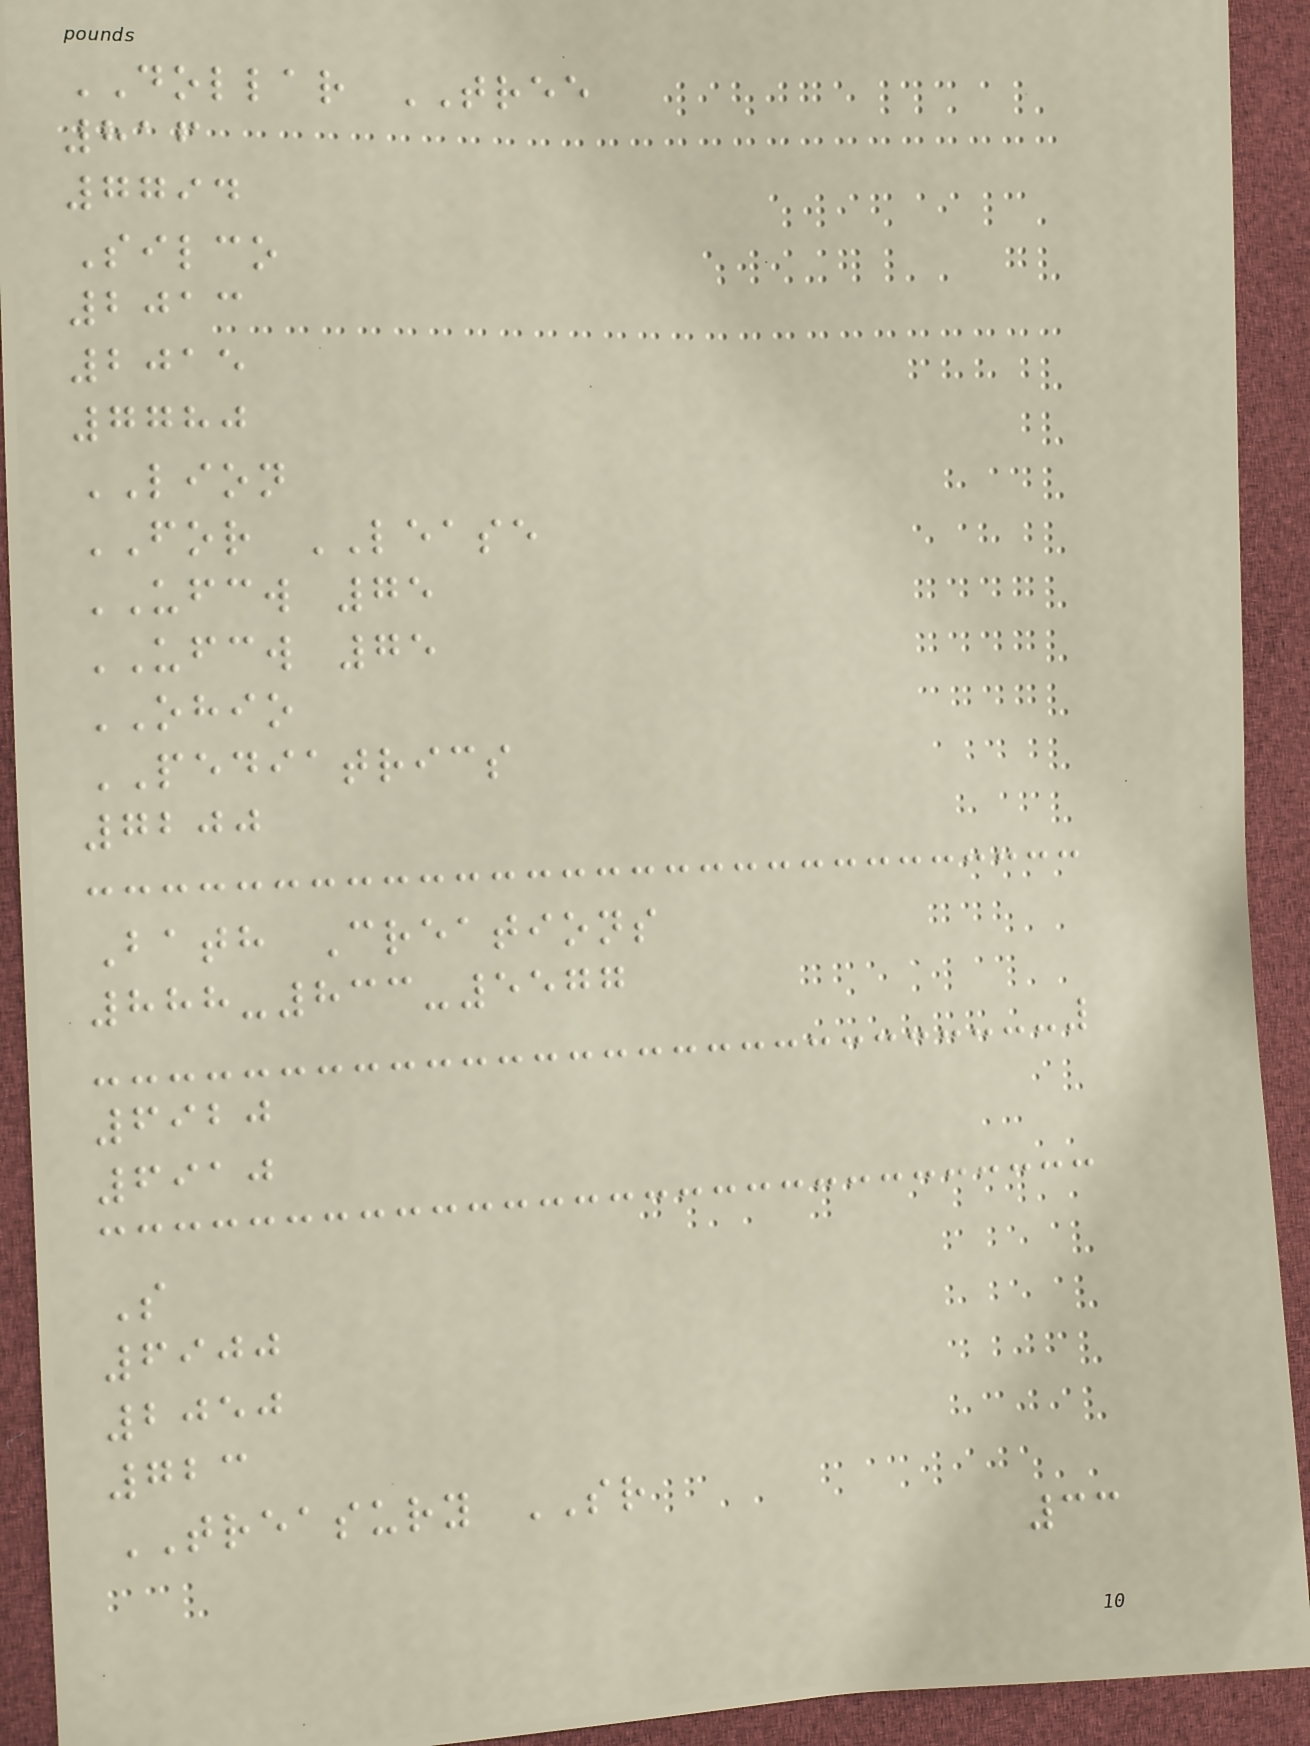DOLLAR TREE
816
7794
Silco
2013
2015
7780
LION
FOR LEASE
UFCW 75
UFCW 75
OHIO
PEDIATRICS
7200
Bath Creations
888-833-5577
6920
6910
S
6900
2050
723
TREASURY SR
33
